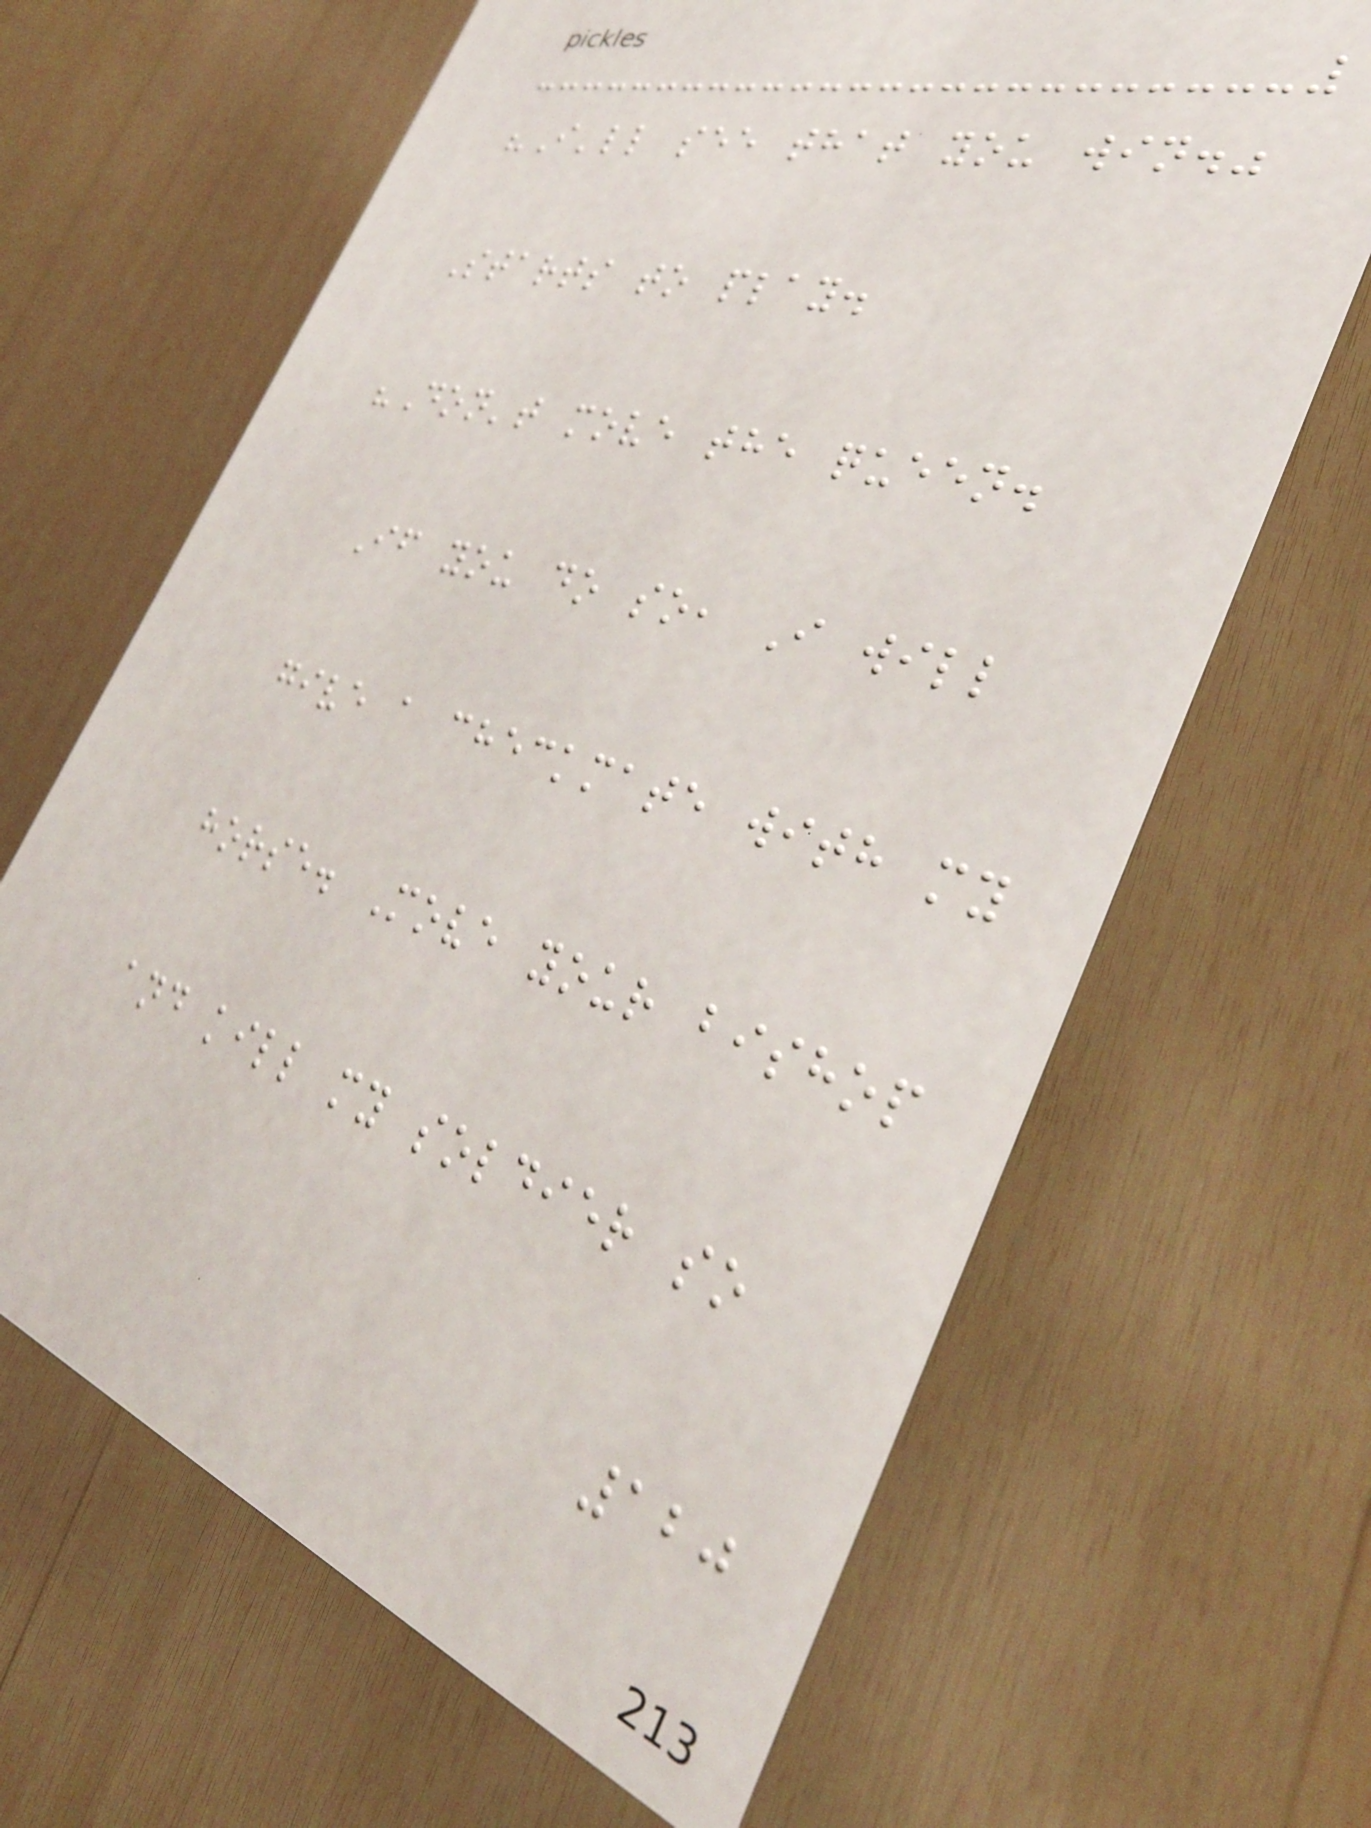"I'll see that you win."
Starts to play.
"Don't move the queen.
If you do so, I will
give a checkmate with my
horse. Move your bishop
and kill my soldier so
120
